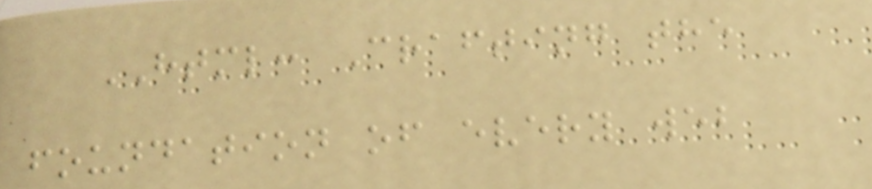HTML: Crafting the
foundation of every web
